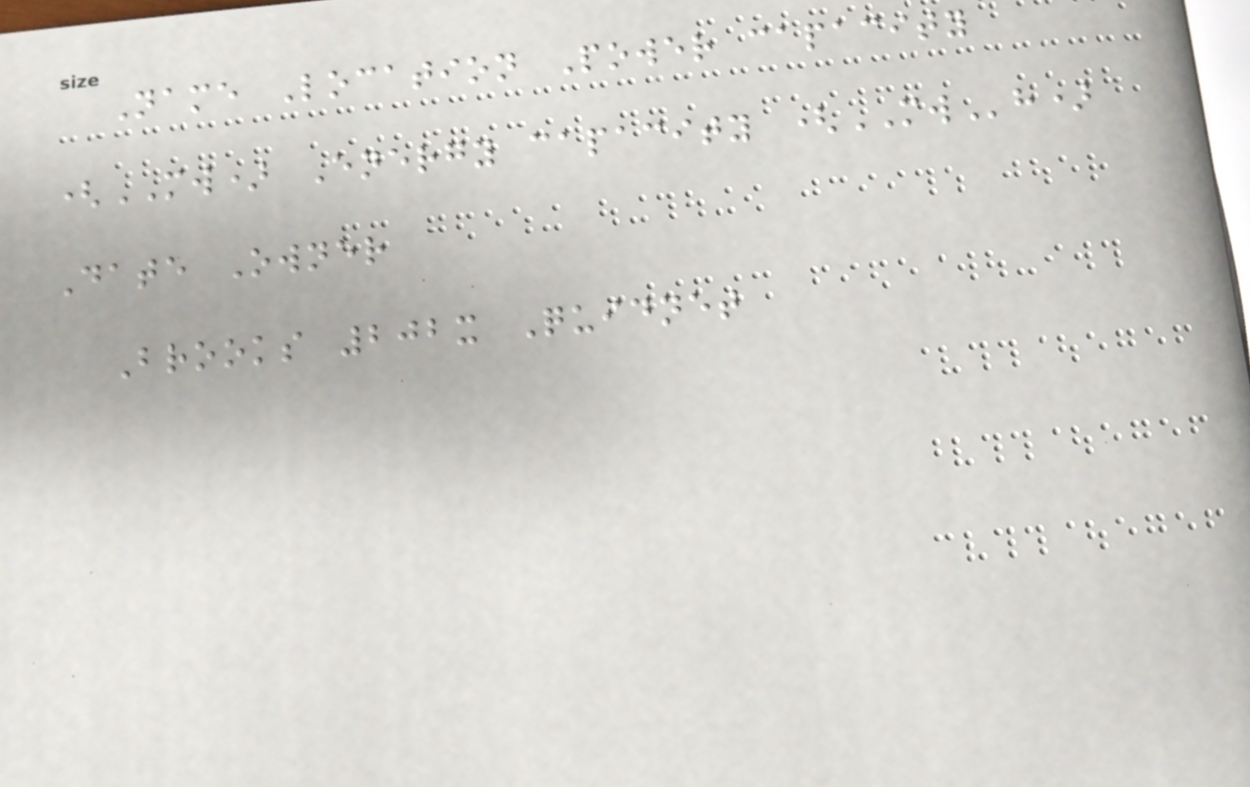Name Location Power capacity
(MW) Energy capacity (MWh)
Date Owner
Brooks 202x Quidnet
